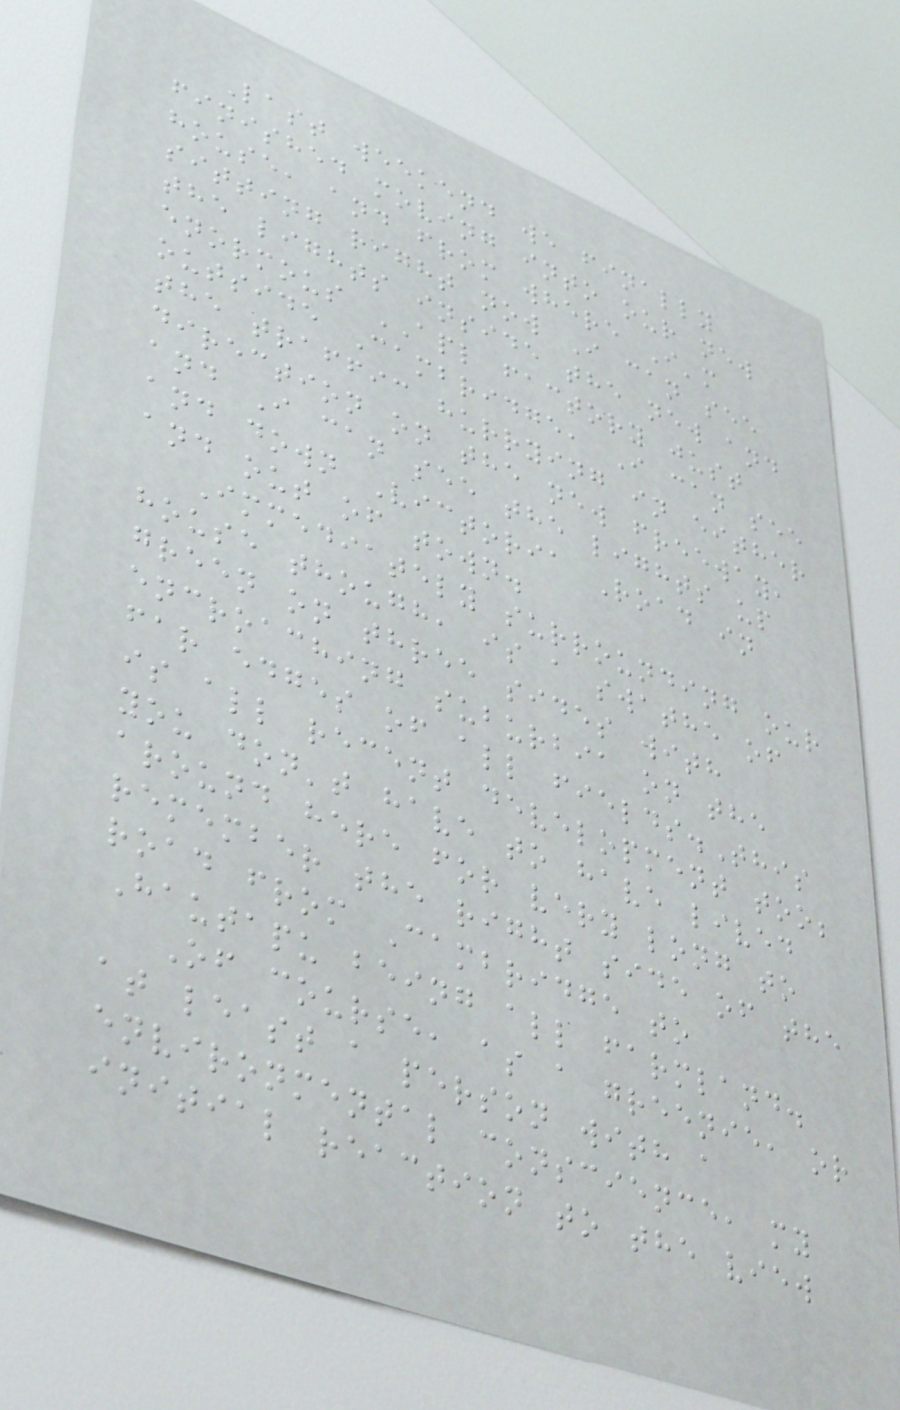Last weekend we finally
finished moving into our new
house, and from where I'm
sitting right now I can see
the lights inside the new and
enormous APL factory just
outside Cambridge, I can see
the traffic hurrying in either
direction on the new freeway,
and I can see the lights up
and down Victoria Road in
and out of town.
Immediately surrounding our
house though, is a swathe of
green on three sides with
encroaching suburbia on the
far edges of all fields.This
is all recent development too;
you don't have to have lived
around here for very long to
remember the right side of the
road from Cambridge to
Hautapu being all farmland.
Of course, as a greenie, or
at least a person with a
environmental conscience, my
initial reaction to the view
